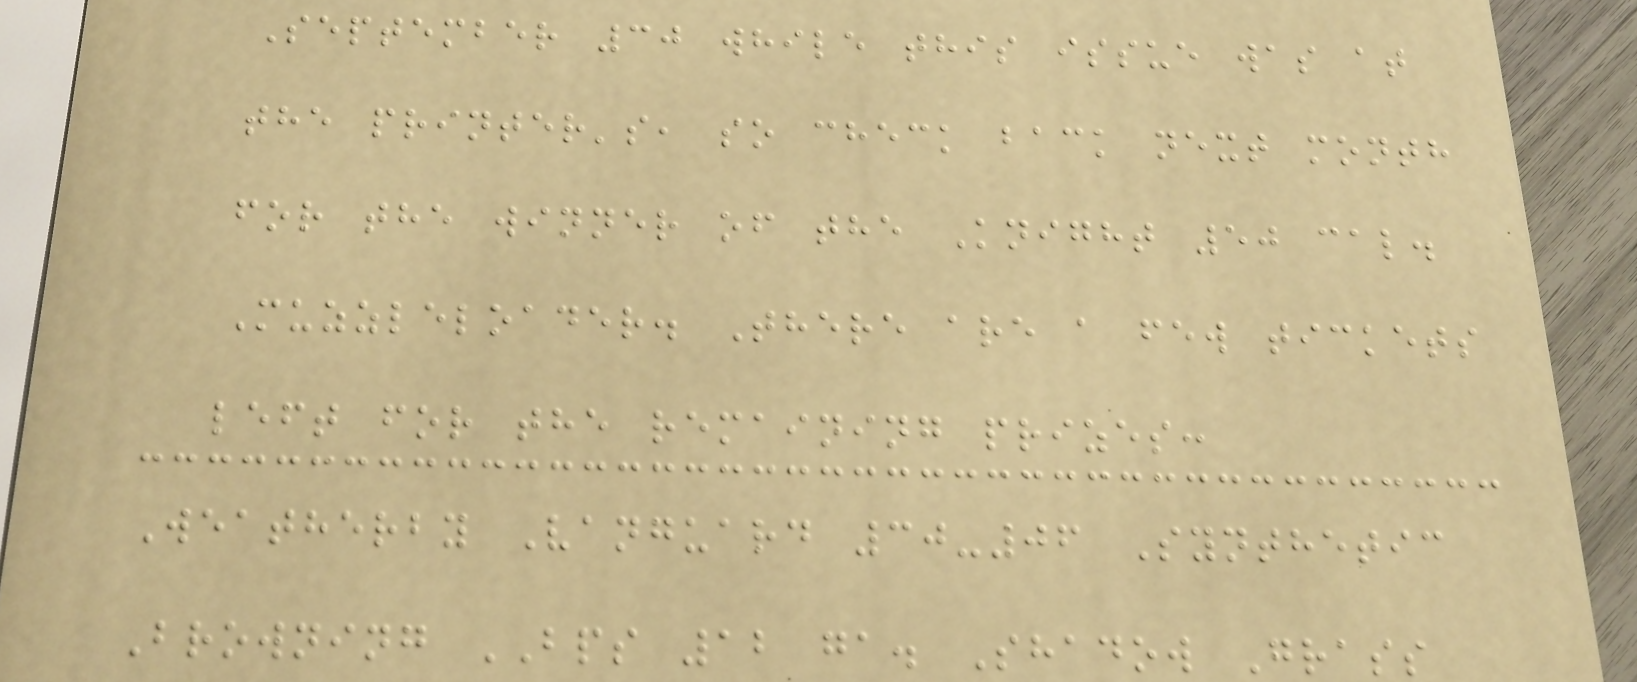September 30 while this issue was at
the printer's, so check back next month
for the winner of the Knight 50 cal.
Muzzleloader. There are a few tickets
left for the remaining prizes:
Weatherby Vanguard 30-06 Synthetic
Browning BPS 12 ga. Shadow Grass
